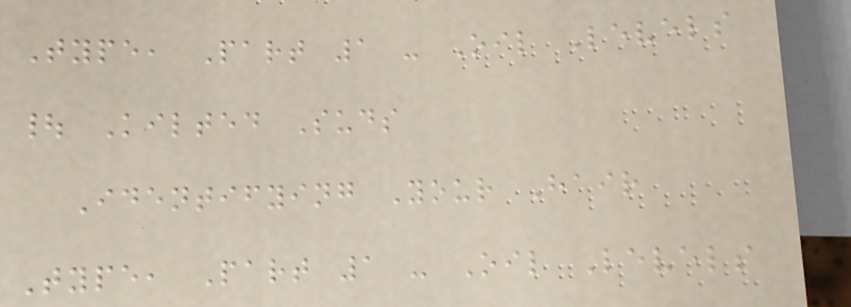Type, Part 1 - Oil Levels
| Kilted Suds
Identifying Your Hair
Type, Part 1 - Oil Levels
